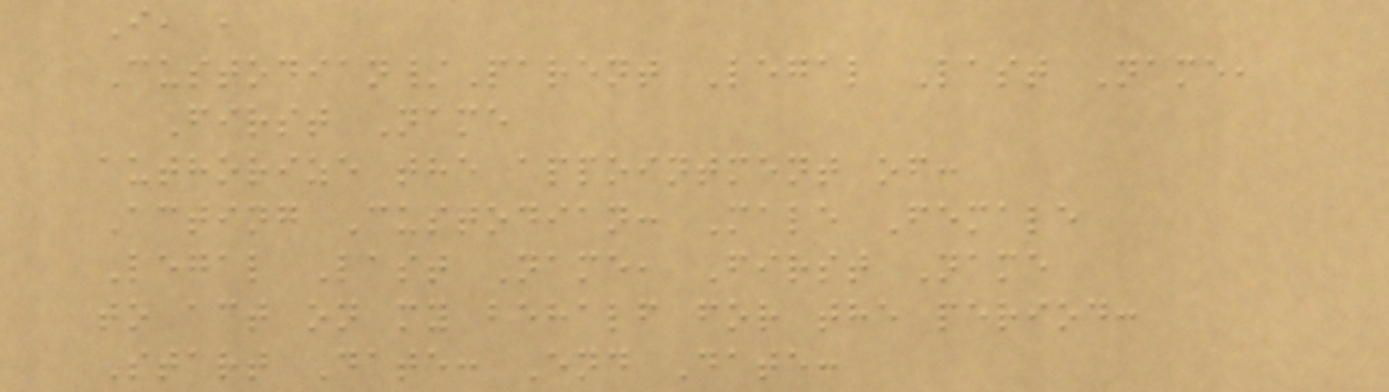I, ,
Custodian/Parent Legal Last Name,
First Name
authorize the appointment of:
Acting Custodian: Male Female
Legal Last Name, First Name
to act on my behalf for the period:
Start Date: End Date:
